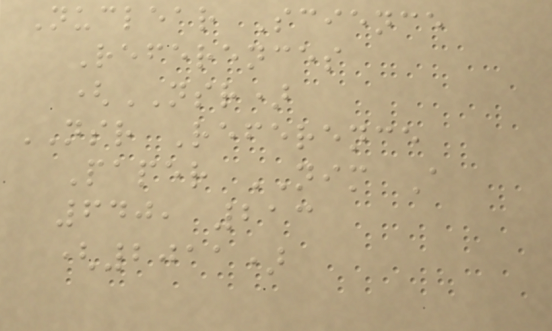Nuclear Science
References
(NSR)
NSR Reference
Paper NIM A
640, 213
(2011)
